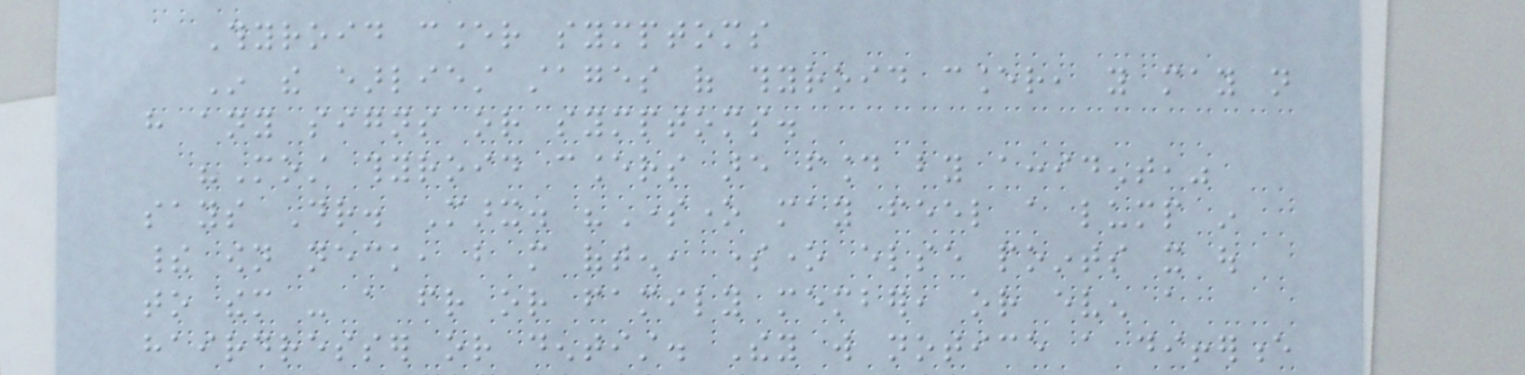Thyroid cancer symptoms
In the earliest stages of thyroid cancer, you may not
have any signs or symptoms.
"Most thyroid cancers are found by accident,"
says Dr. Marx. "Someone may feel a lump in
their own neck, but more often, someone else points it out
to them - a friend or family member, or even a
hairdresser or dentist. They will notice a difference
